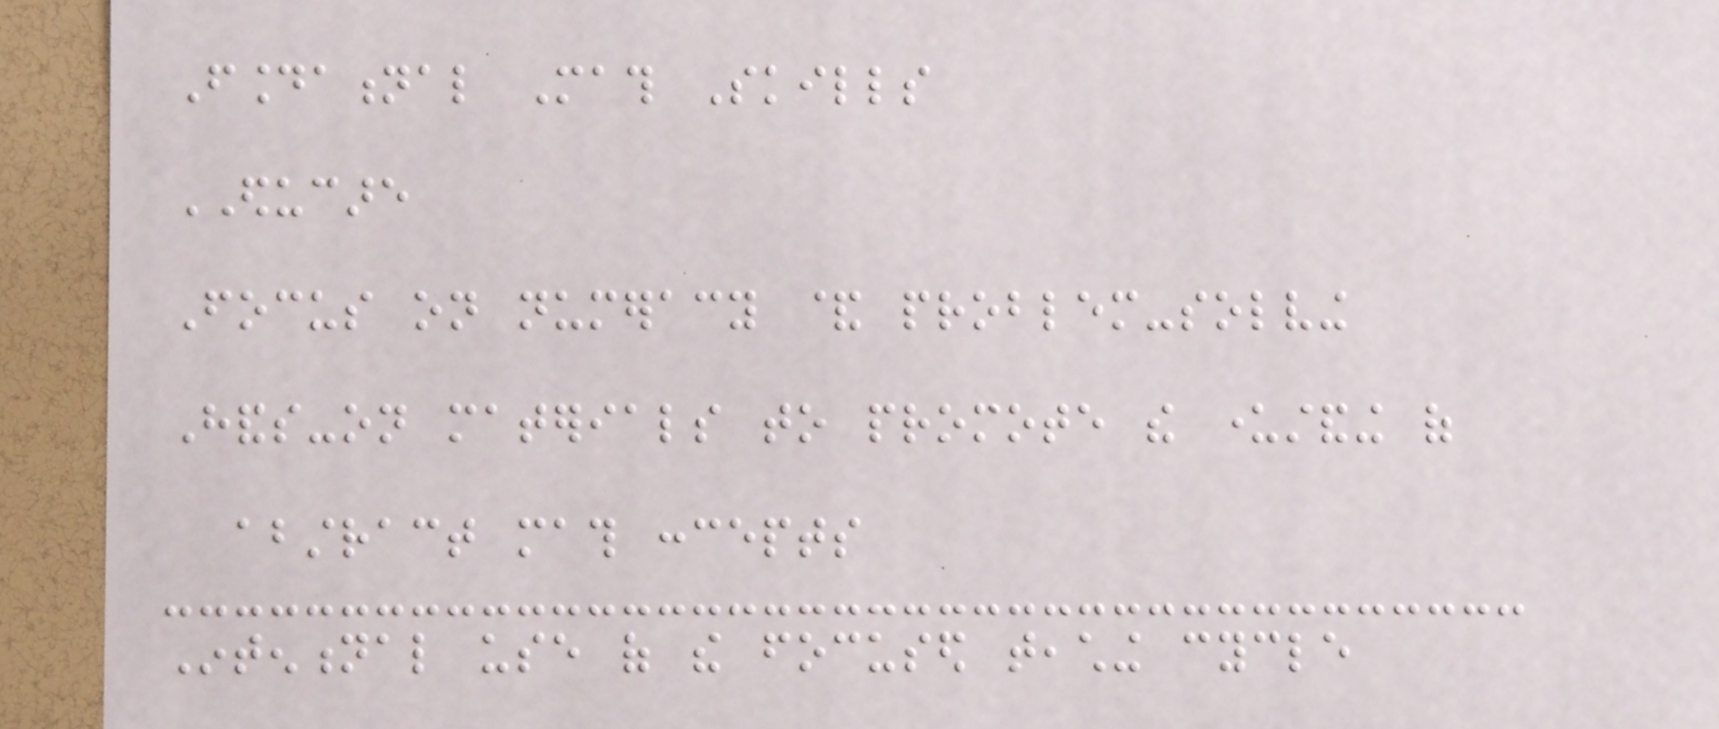Foundational Math Skills
EDUCARE
Focus on numeracy & problem-solving
Hands-on materials to promote the understanding of
abstract math concepts
Intentional use of the focused teaching cycle
